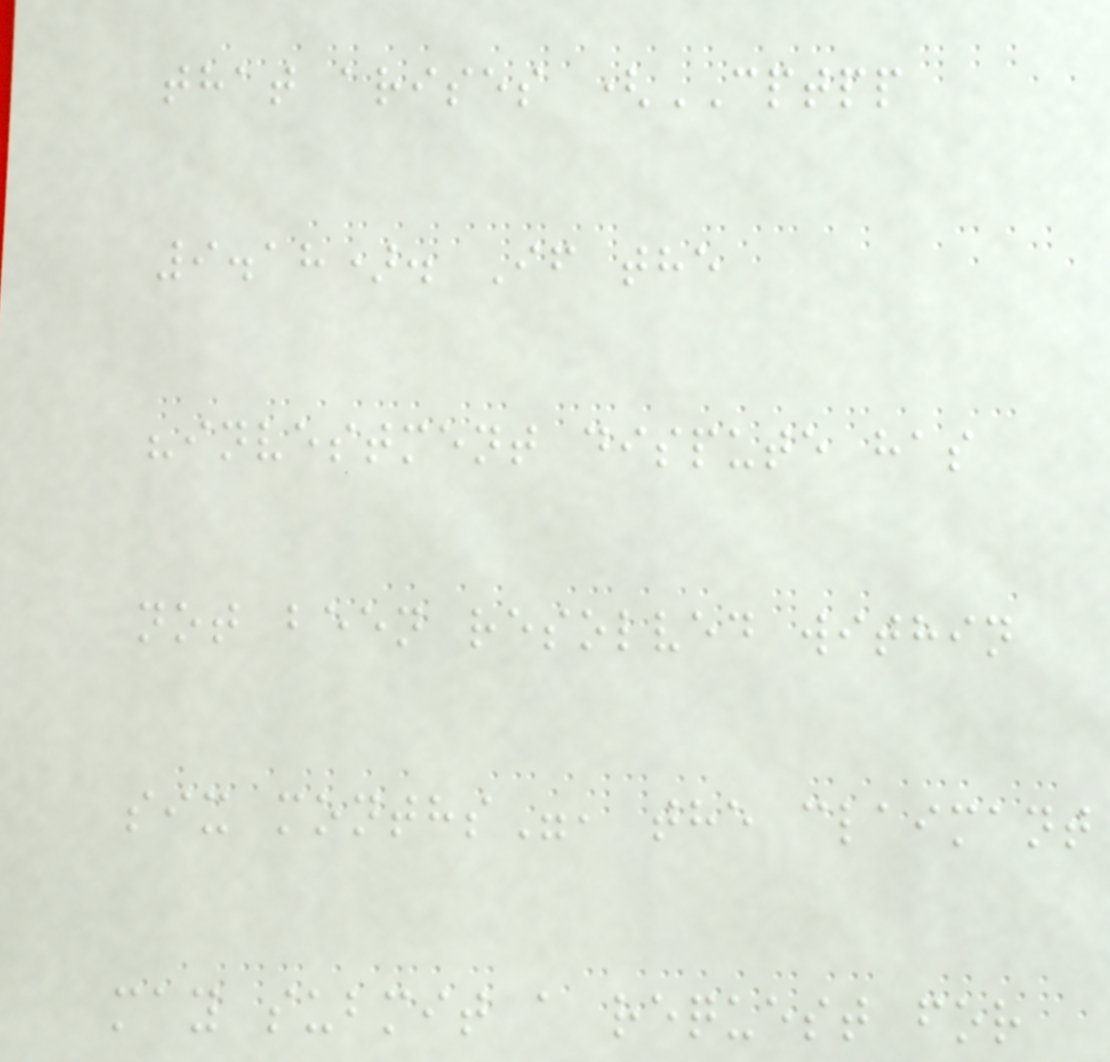that arises (CPTPP
9.18). If the
"investment dispute has
not been resolved within
six months", the claimant
may submit a request for
